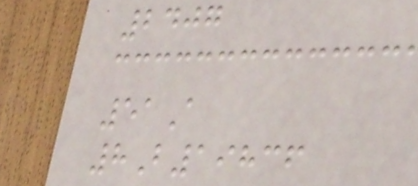2407
51A
8B19836
